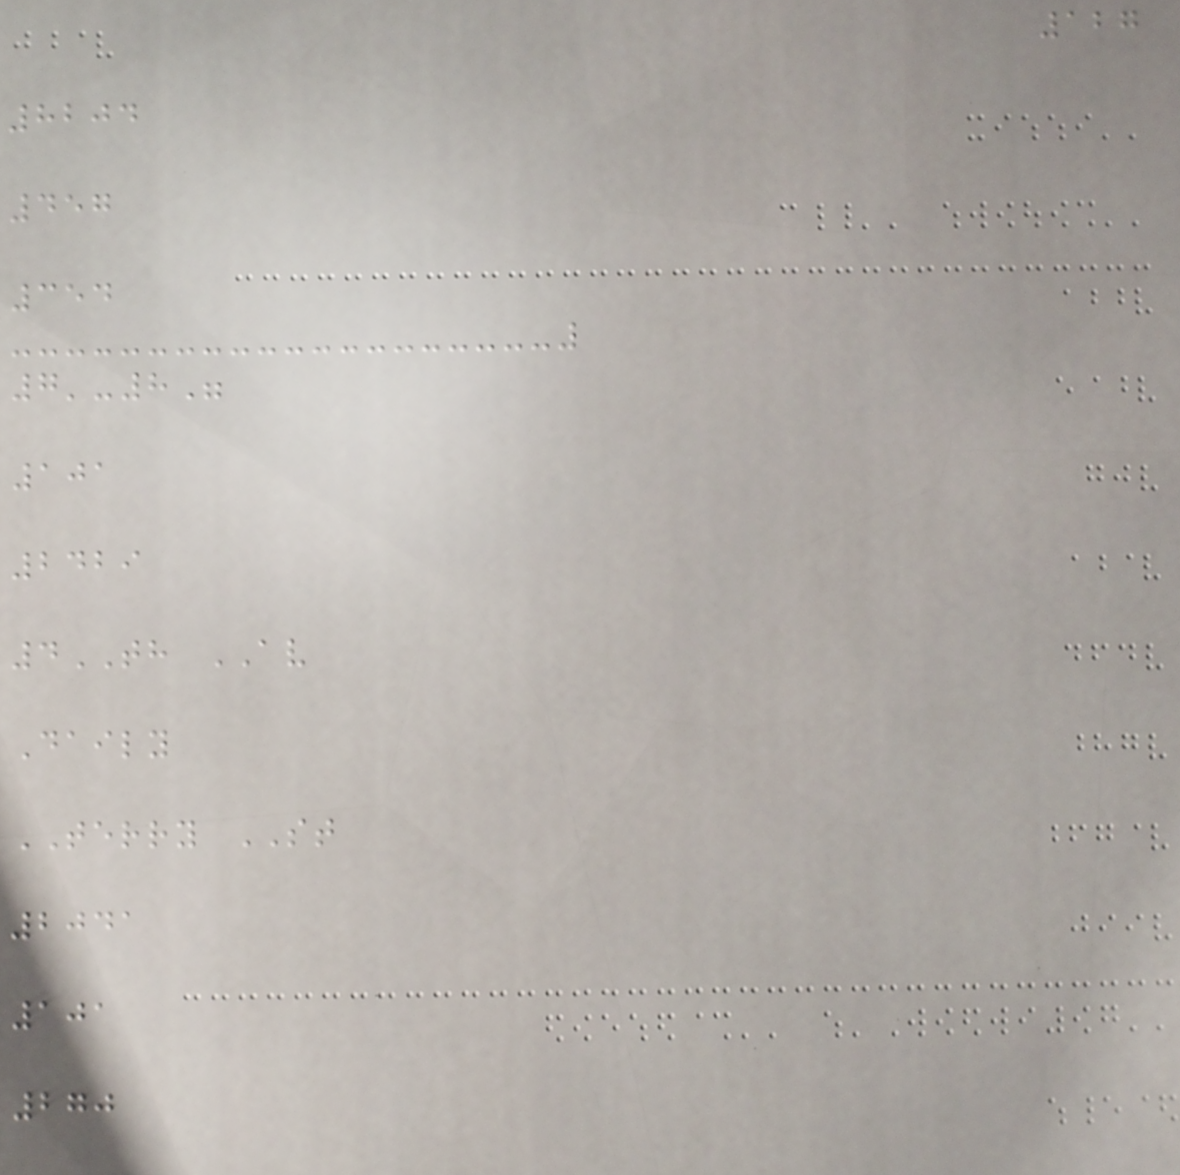127
8204
457
354
7'-8"
101
2429
4TH AV
Daily
TERRY ST
2041
101
270
